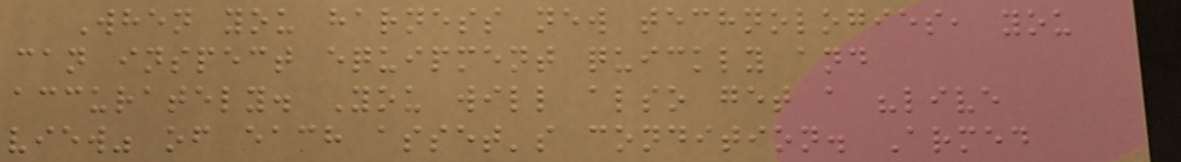When you harness new technologies, you
can inspect equipment quickly and
accurately. You will also get a "live
view" of each asset's condition. Armed
